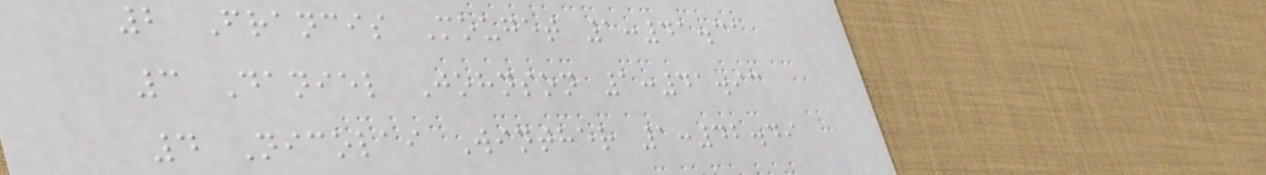2 Francis Mouget 1:41.31
3 Daniel Johnson 1:41.93
4 Nicolai Winther 1:42.49
